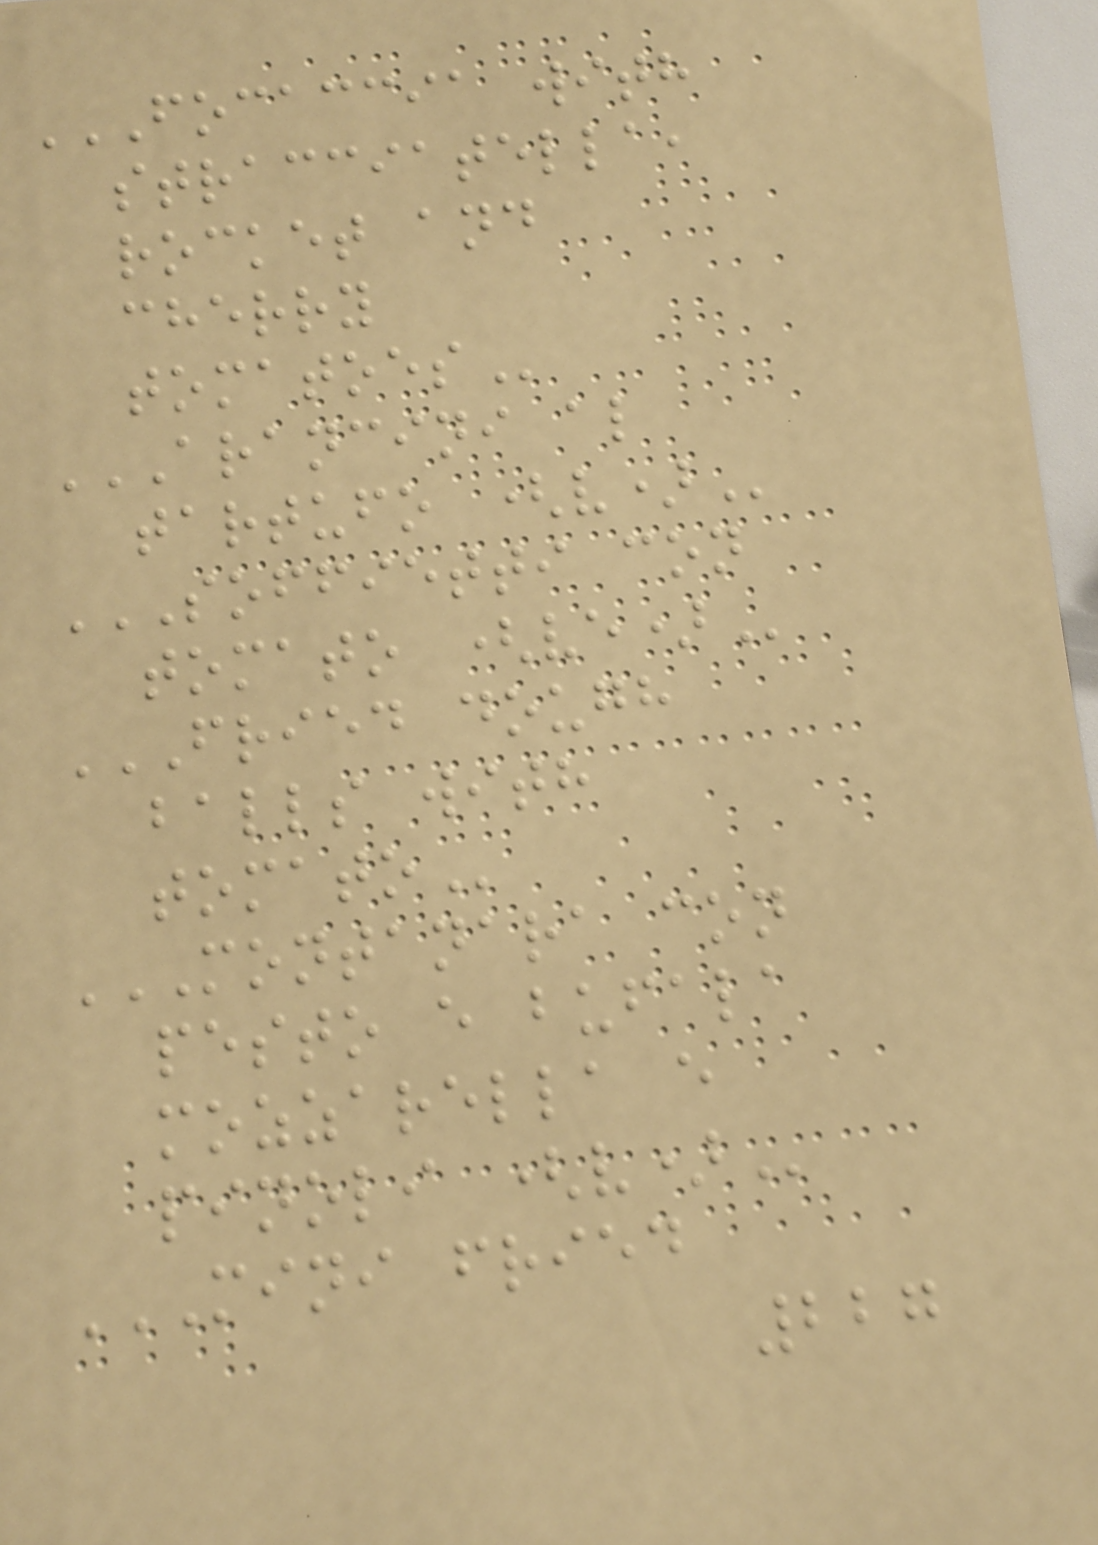FOCACCIA WITH
STRACCIATELLA,
ROCKET AND
CHERRY
TOMATOES
ARANCINI AL
TARTUFO (V)
SOFFIETTI CON
TOMATO (VE)
FRIED DOUGH
BALLS WITH
TOMATO
MONTANARA CON
PESTO E BUFALA
MOZZARELLA E
PINOLI (V)
MINI FRIED
227
